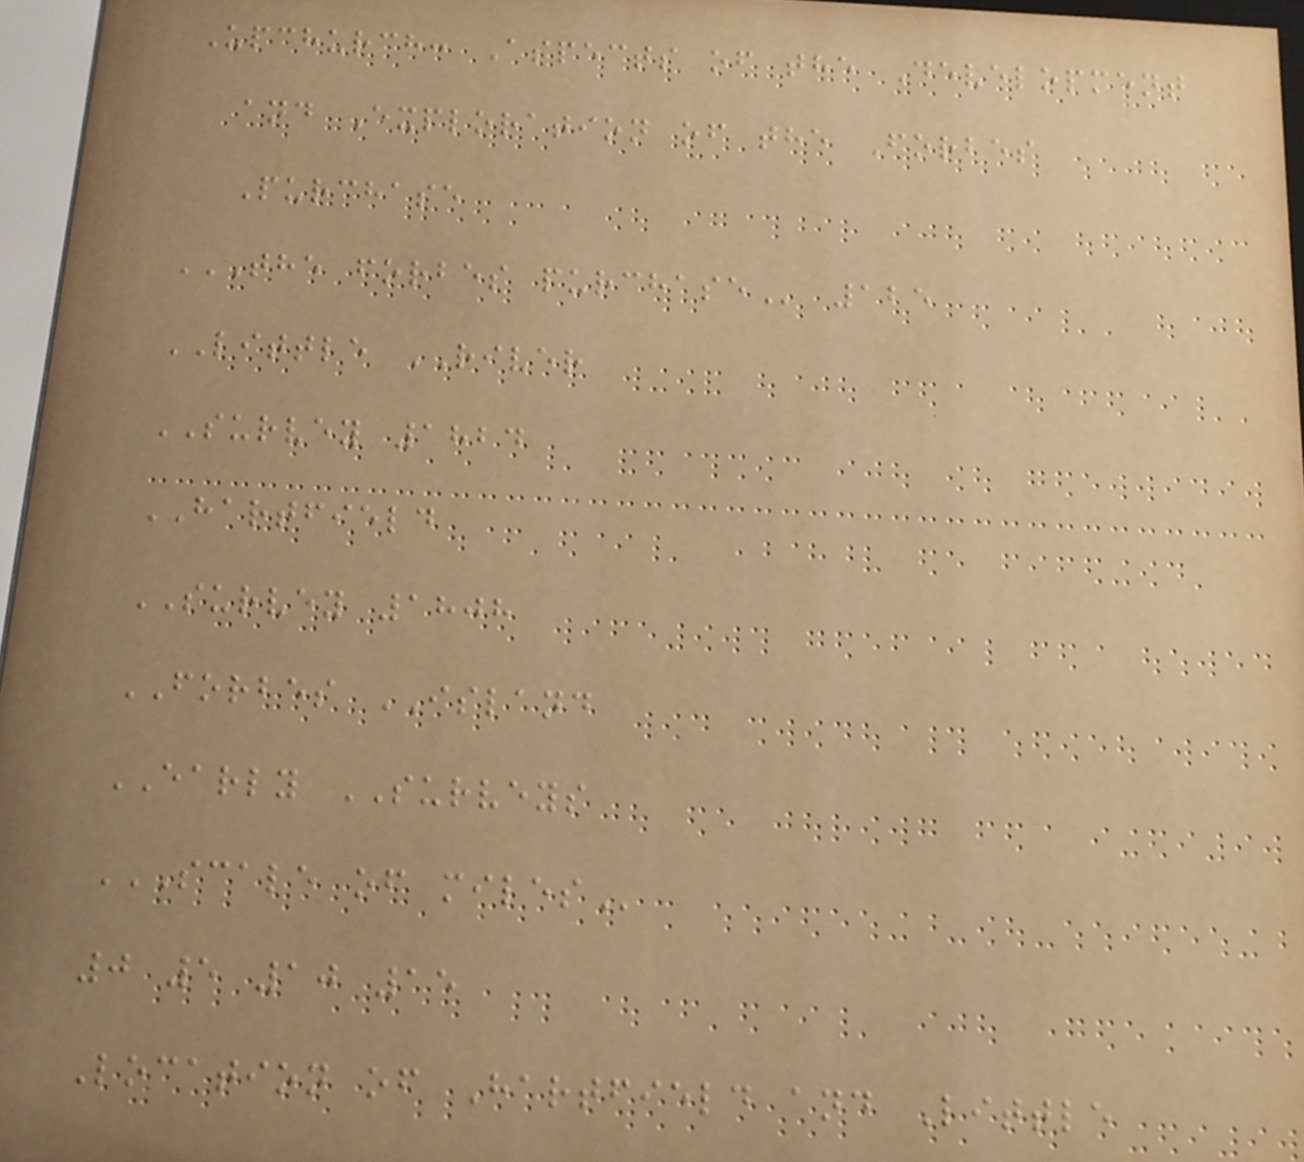Upchurch: Aspects of the Development
and Exploration of the Forbes
Purchase
THE FORBES PURCHASE 125
LITTLE RIVER
SURVEY 1824
HARTFIELD
SURVEY 1808
FORBES ISLAND
EARLY SURVEYS
SCALE OF MILES
0 5 10 15
Location of Hartfield and Little
